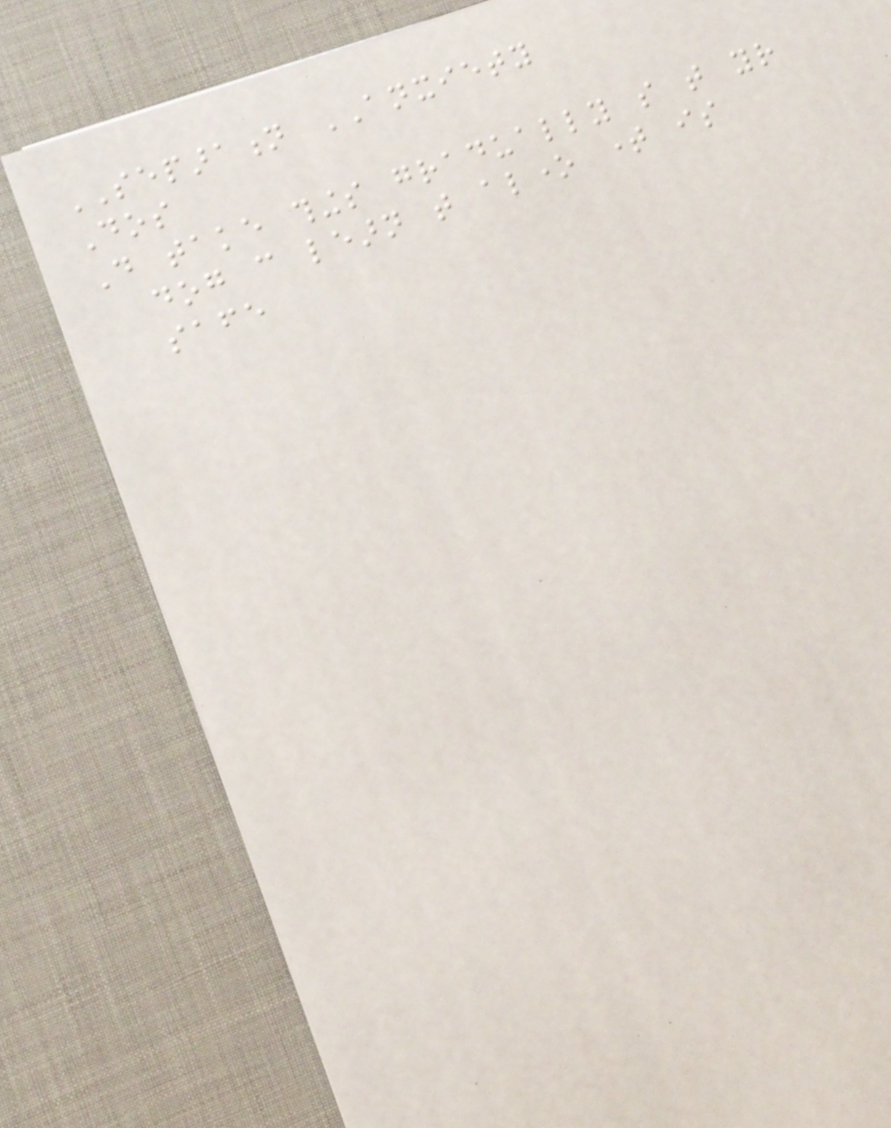SEPARATION ANXIETY
Dos
Do take things gradually so that your
dog can learn that alone time is
safe
